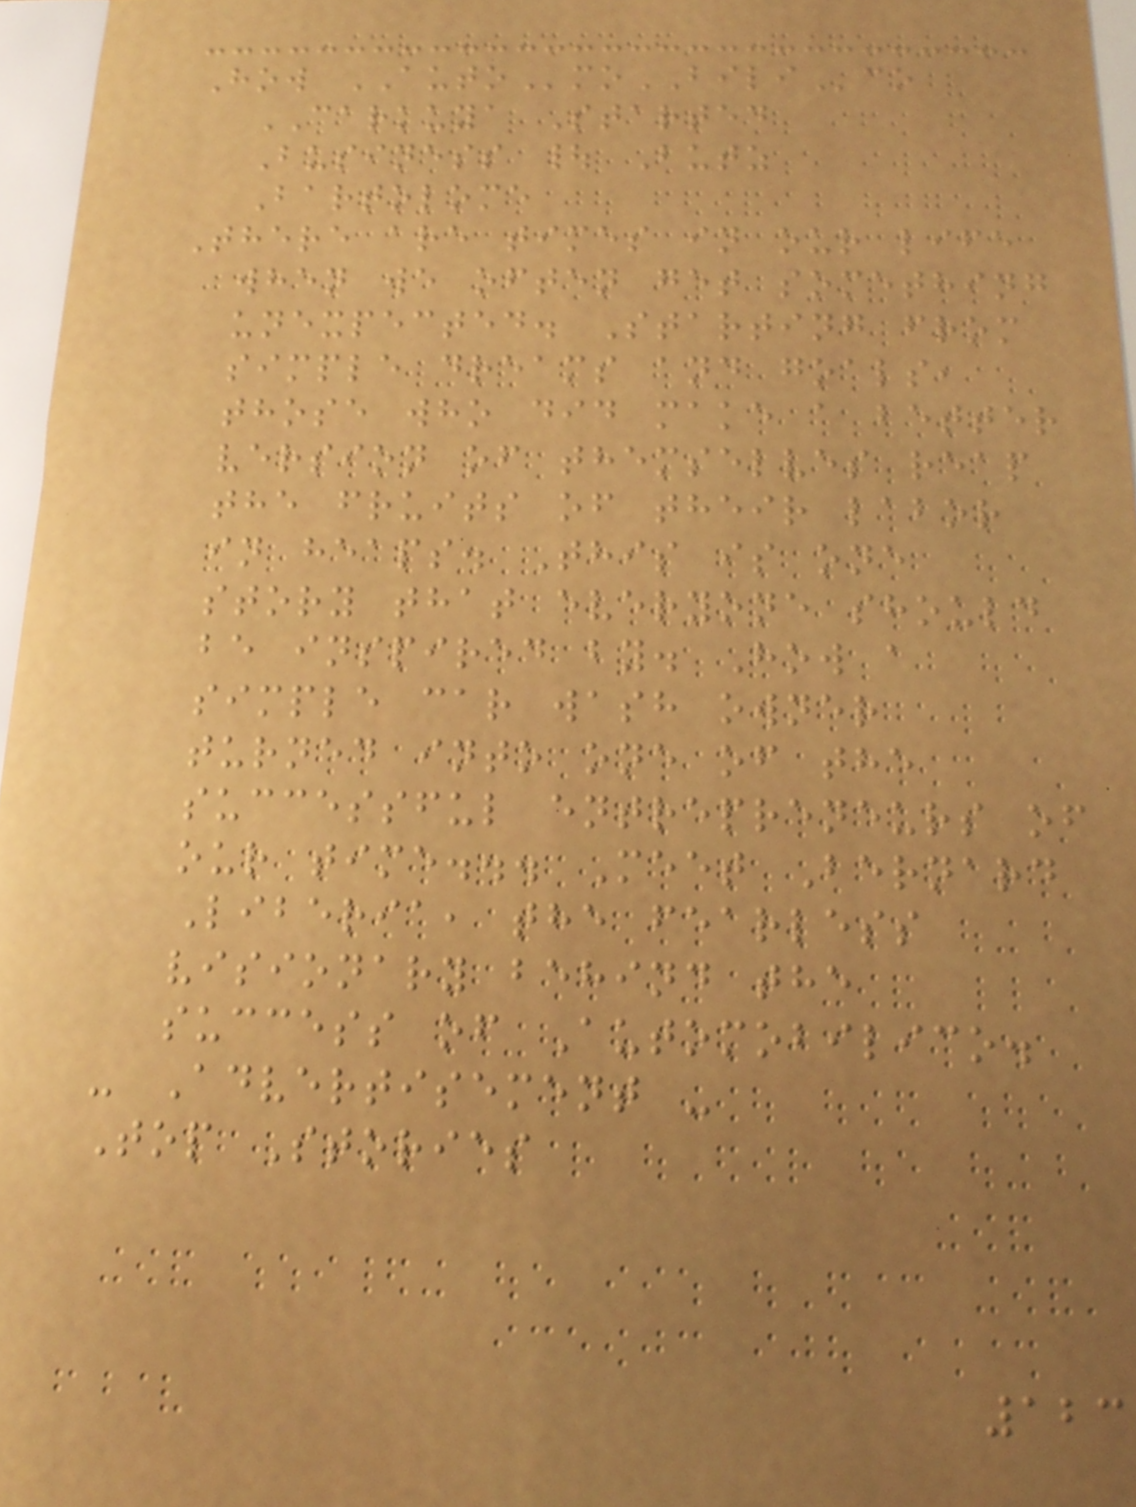How AUTOmoBILIco
CARKUYA Started
Business | Butz
Bartolome
There are times in our life
when we often get something
unexpected. Starting from
simple dreams and goals,
those who did make a better
version of themselves reap
the fruits of their labor
in heaps. This is one
story that everyone should
be inspired by. How a
simple car wash owner
turned into one of the
successful entrepreneurs of
our time... Meet Bernard
Liberia, the fearless
visionary behind the
success of Automobilico.
- Advertisement -
Top Stories
123
